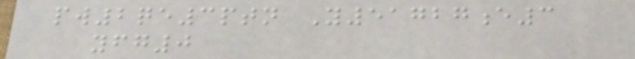pw2qe3ptn Y51727e3
yfg0
